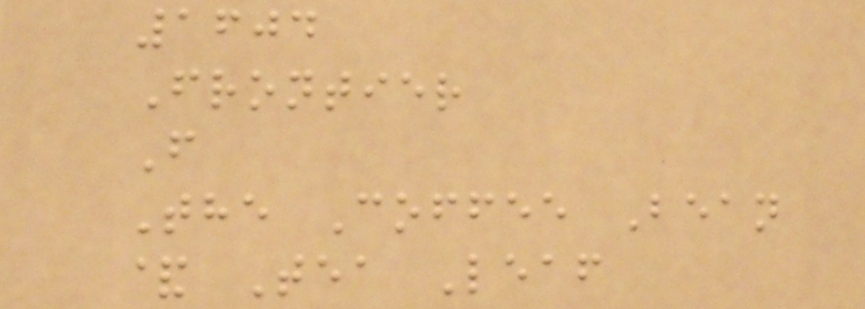1604
Frontier
F
The Coffee Bean
& Tea Leaf
